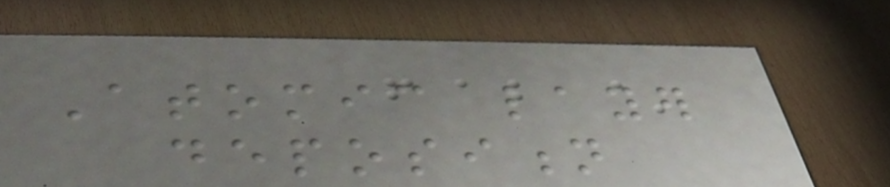Atomic layer
deposition
